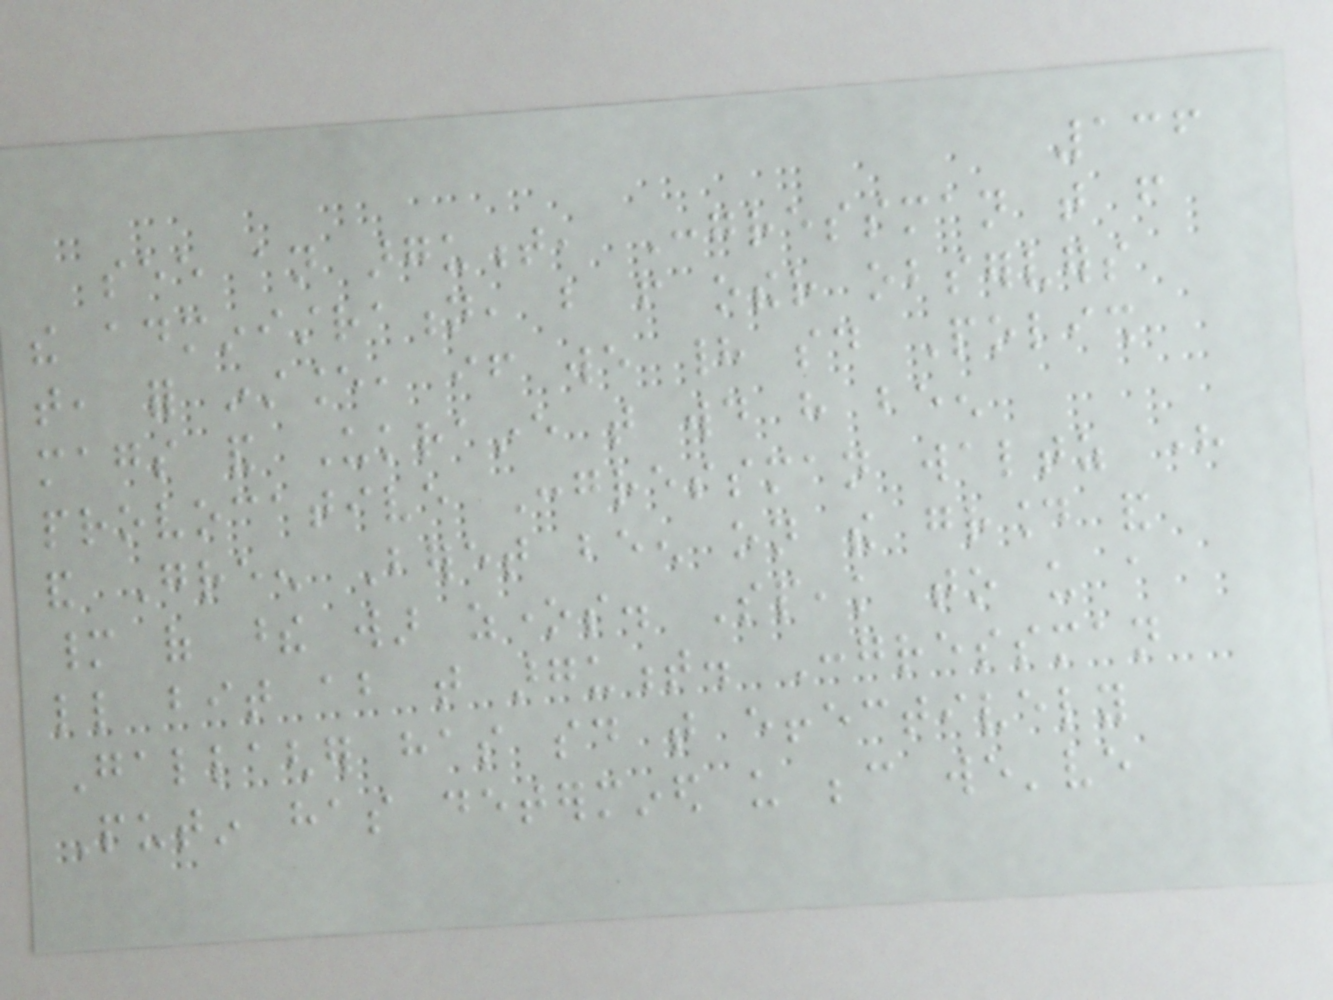136
see an argument, Congressman that from
the administration, but from other observers
that, for instance, if we had said Polish
mags and Ukraine that would have been
provocative Congressman waltz here
and Green Beret been on the ground and
many of these war zones. Speak to us a
little bit about that argument. Congressman
Gallagher has said that effectively
Putin has determined us because we've
